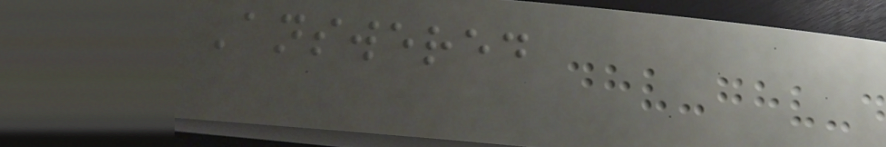Answered
